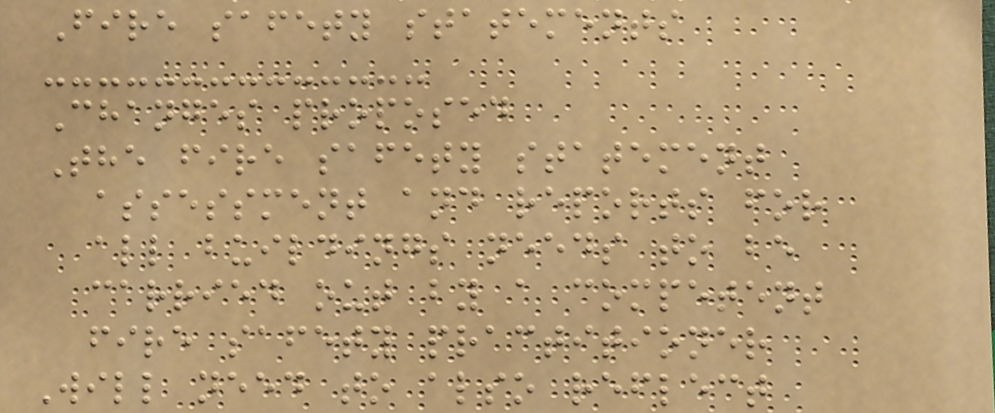Fire safety statements
Changes proposed
The fire safety statement
assessment and reports for
all buildings needs to be
carried out by a competent
fire safety practitioner
Will need to also reflect
